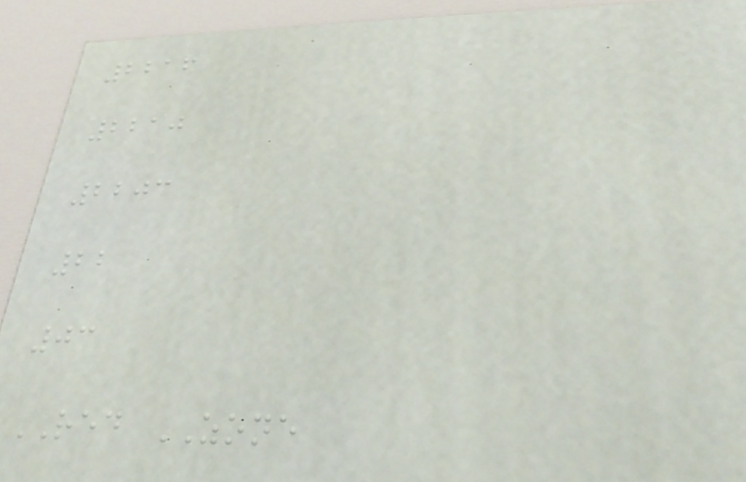2216
2210
2203
22
03
RED ZONE
